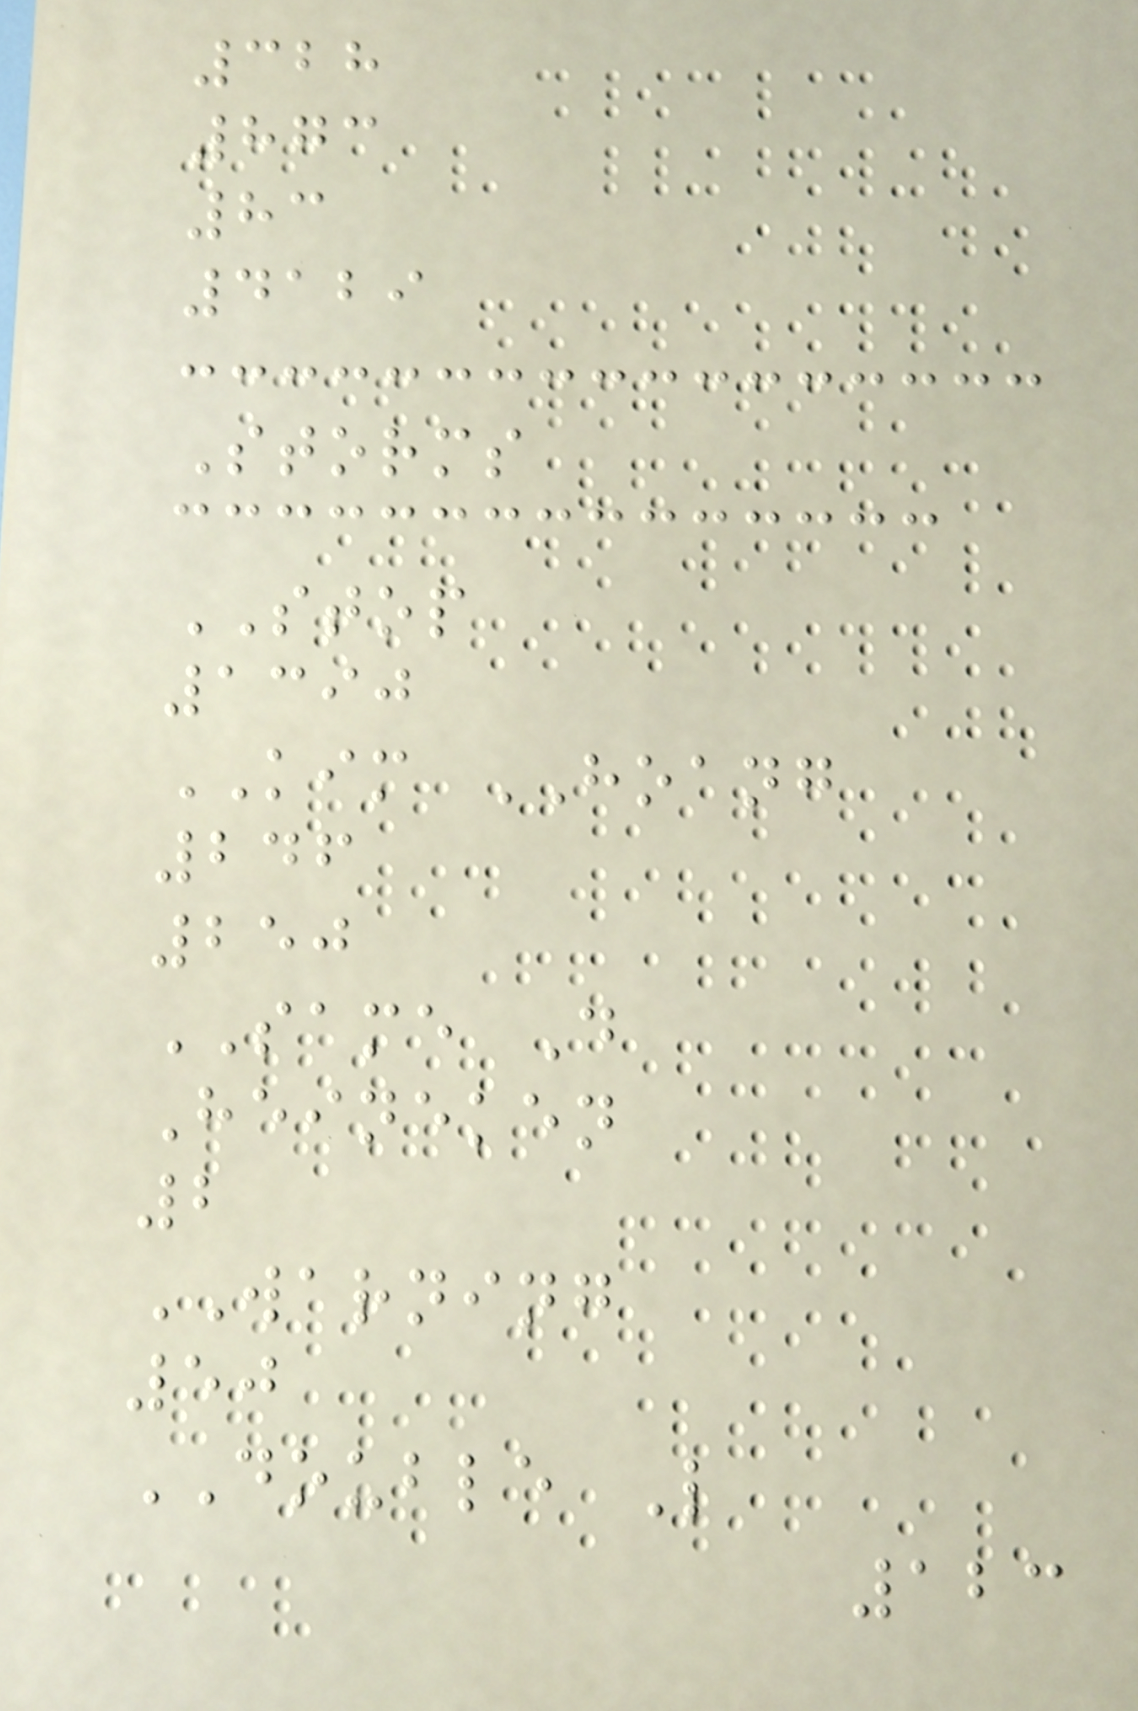328
873
83
4129
Storms
STOP
1390
KIM HOANG
246
250
SAME D
Heineken
2
WARNING
50
DOUBLE L
123
